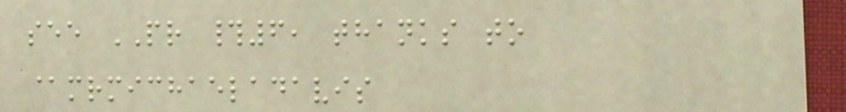see PR #6, thanks to
@mrmichaeladavis
